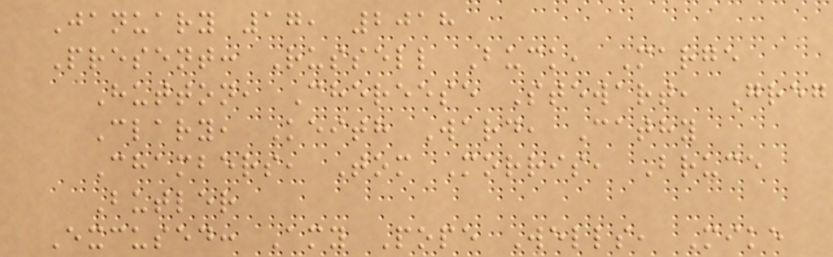January 17, 2018
Present: Russell Buck, Marge
Hutton, Chereese Stewart, Greg
Clary, Keith Ward, Cathy
Chambers, Tom Morris, Bruce
Butler
Excused: Amy Pope Wells, Mike
